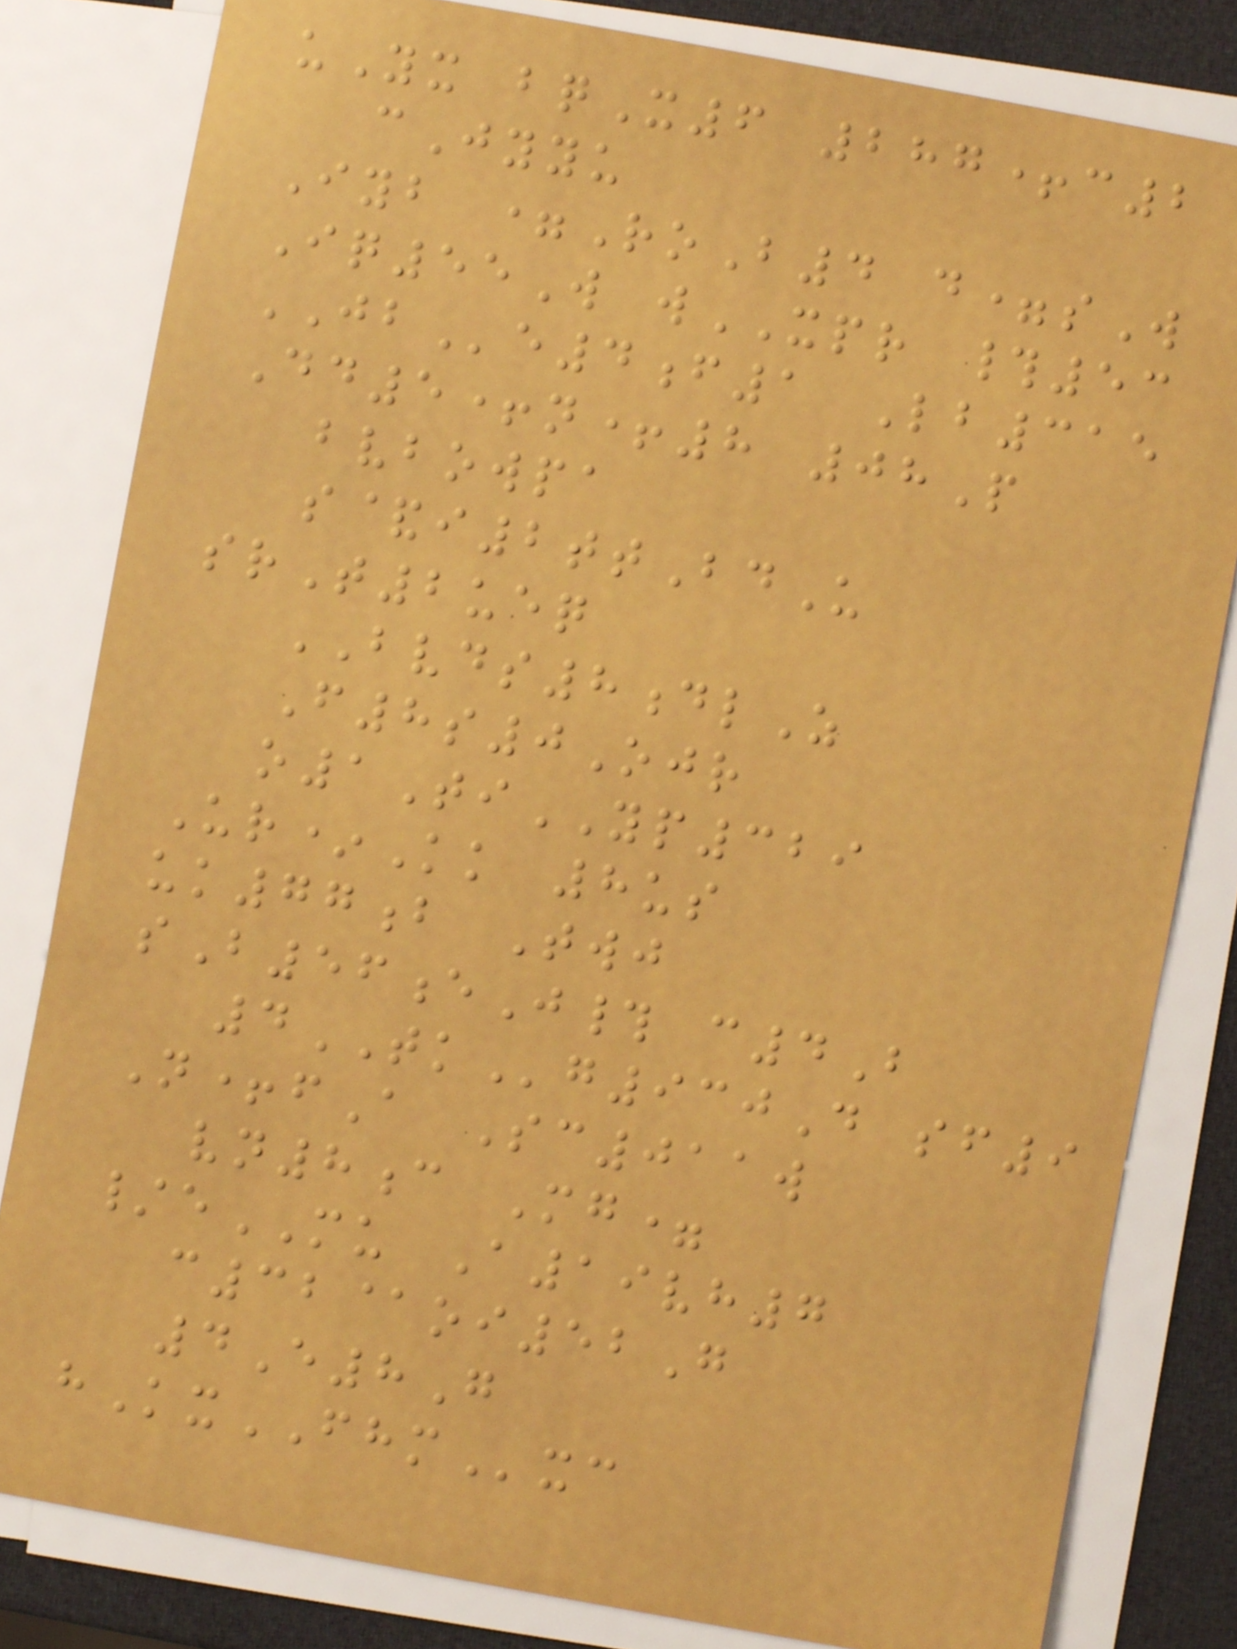uYx bqX6 287+c2
cJyyu
Iyb =RoB4 d=sW
Iq55W wXPR #53
JBe4f1 Lb315
Dd5+n+8 08P
bvbowpa
s&i2ttBdU
srT2ueq
BVDS8dlZ
F8s0Ojr
o1TiYP329
Ur*Kk 8us
uk77b Twj
sB56eJ# c4B
4TKg930D sf9
N+fA Sc011w
vn8c Mg=
/eMU A19vh7
c32@oi52G
4E8G
hKxFHMxc
